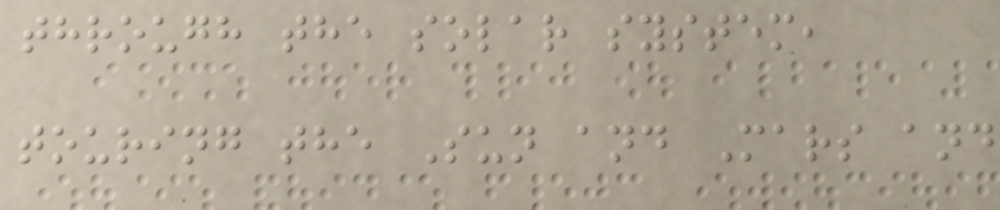through the solar system,
touring the Sun and Mars and
